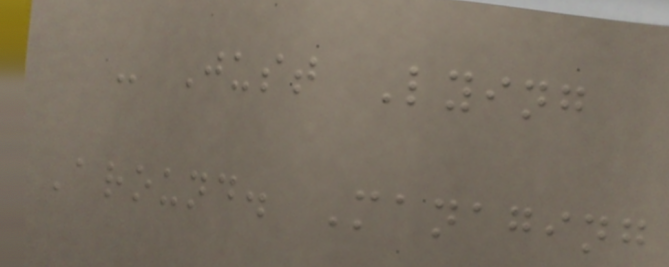- Just Lying
Around. Managing
